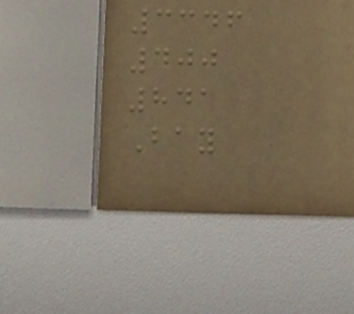3346
400
841
Bay
